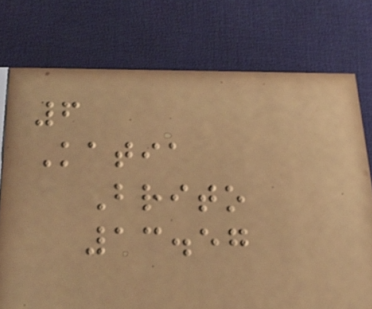6
Katia
Brito
13.57
